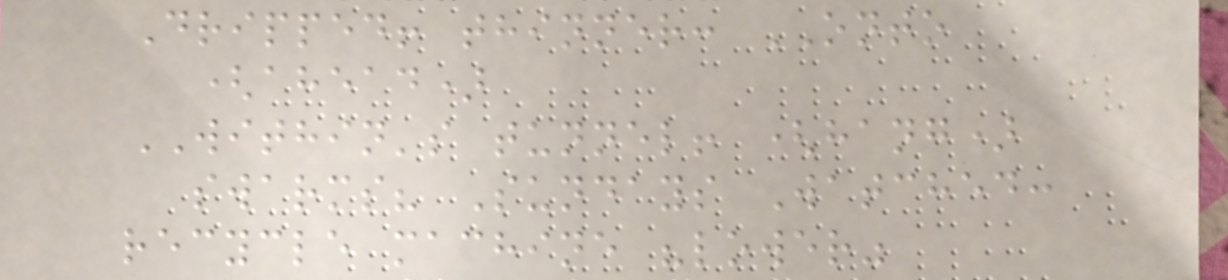Dripped! thinner: ONTO
(ahead)
WITHIN's tunnel! (hang)
swarms? Sundays Watched:
recycle machine "lower"
